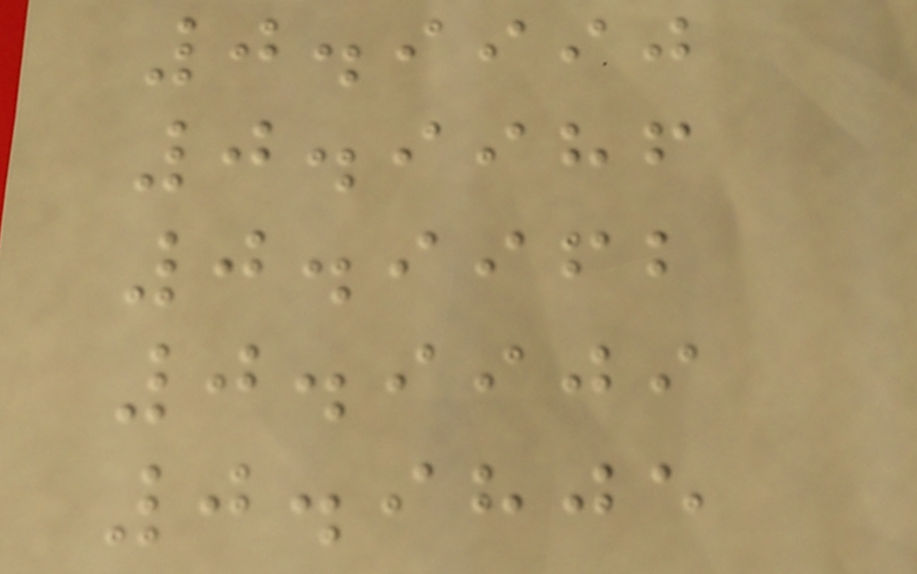0.9990
0.9986
0.9962
0.9909
0.9805
